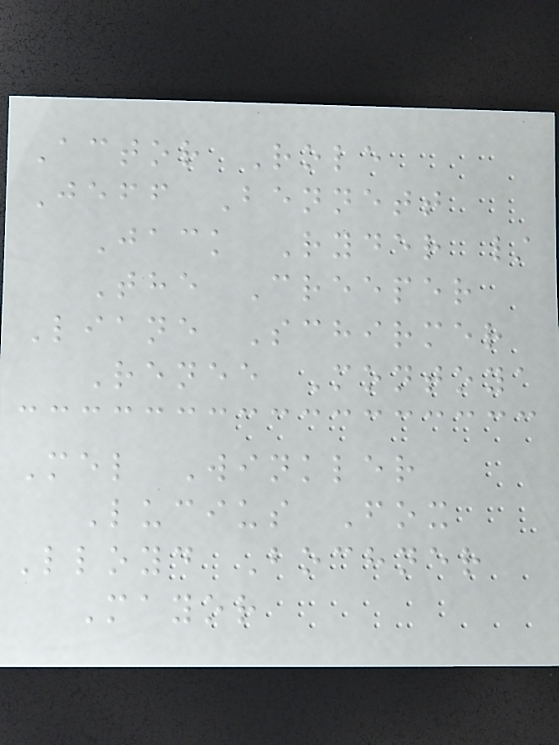Actor Role
Jeff Bennett
Jack Ryder /
The Creeper
Liane Schirmer
Renee Montoya
Mel Winkler
Lucius Fox
Lloyd Bochner
Mayor
